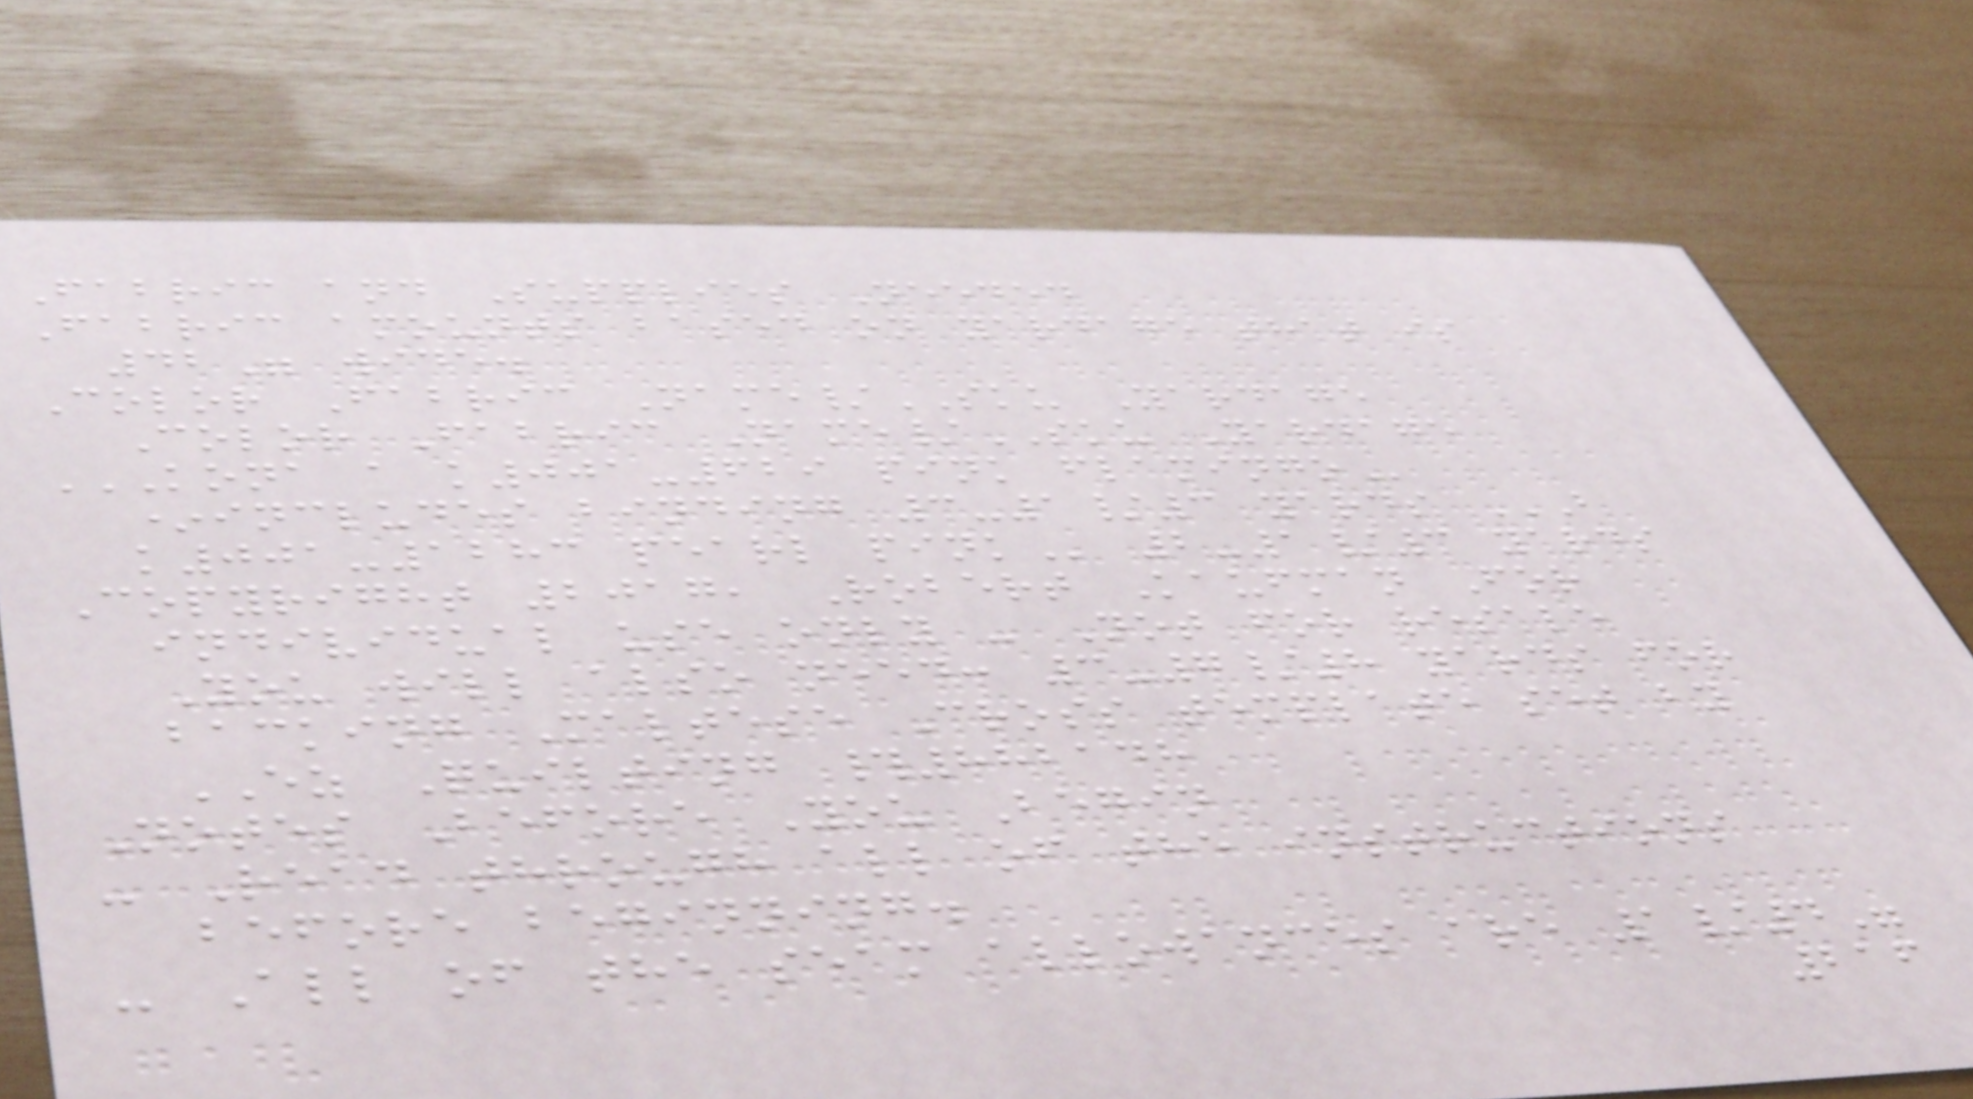Fabric and Supplies Needed
Fabric amounts based on yardage that is
42" wide.
Color Fabric Name/SKU Yardage
Color Fabric Name/SKU Yardage
KONA A K001-629 PINK FLAMINGO
*includes binding 3-1/3 yards B
K001-1283 PEARL PINK 2-1/3 yards
Copyright 2017, Robert Kaufman For
individual use only - Not for resale
You will also need: 3-7/8 yards for
backing Maltese Cross template set by
EZ Quilting #882148
Notes Before You Begin
- Read through all of the instructions
before beginning.
- All of the seam allowances are 1/4"
216
